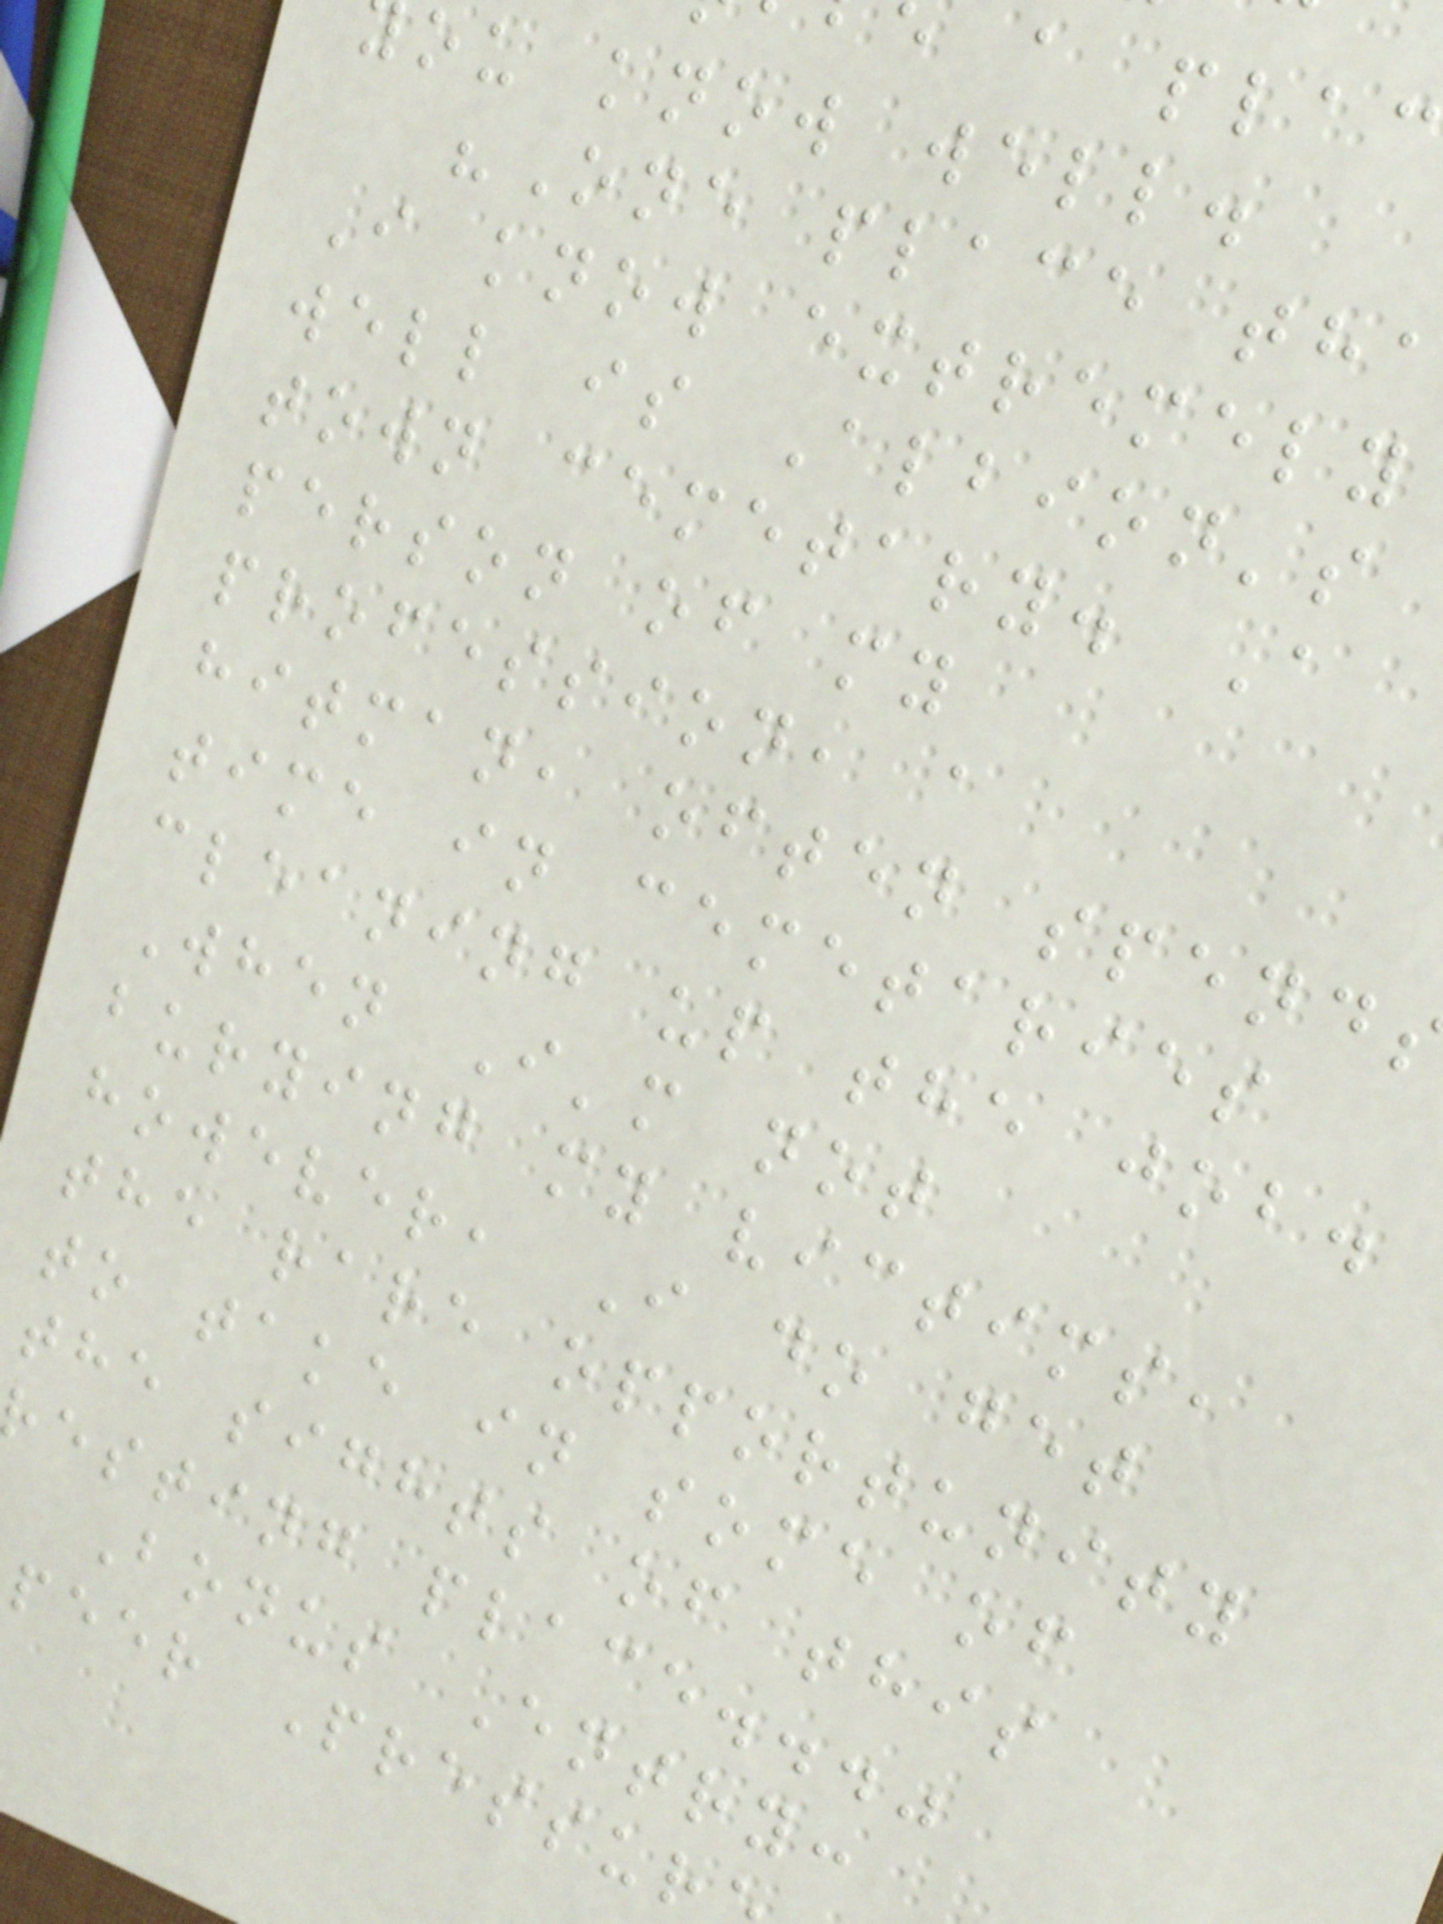a plac
ou know well.
"One place th
I know extremely
well is Albion's
town cemetary. A
person of my
profession, a
hitman, often spend
time in cemetaries
cleaning up the job.
When I'm not
burying my victims,
however, I do get
the rare opportunity
to take in some of
the sights of this
esting place..."
Bonus Entry:
peer Pressur
